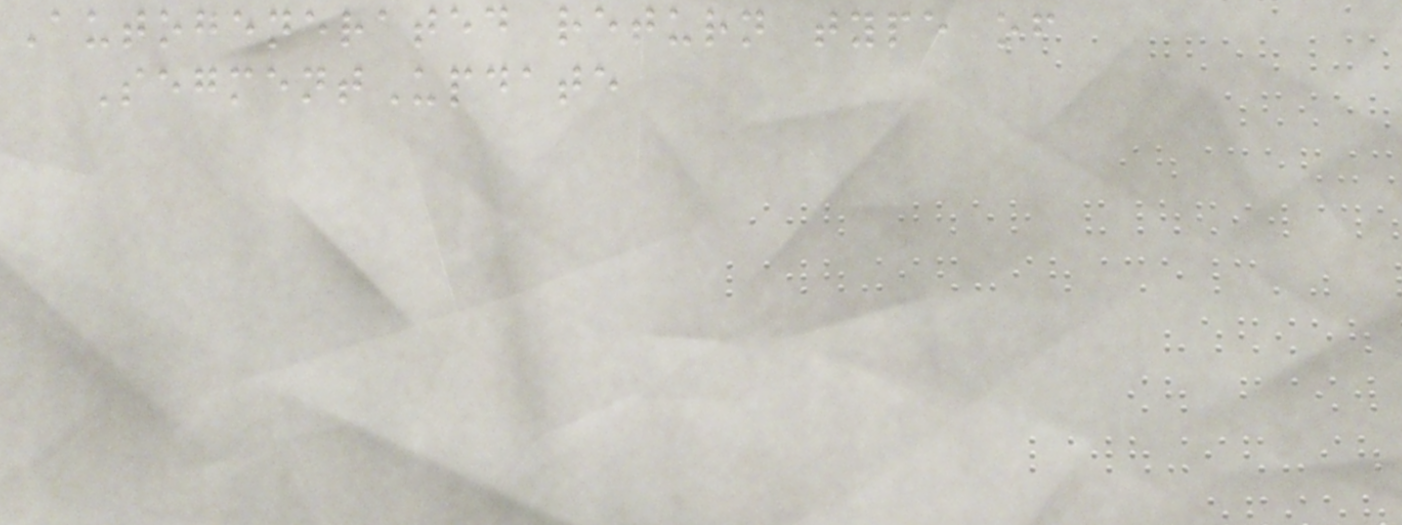Autogenerated return type of
SegmentUpdate
